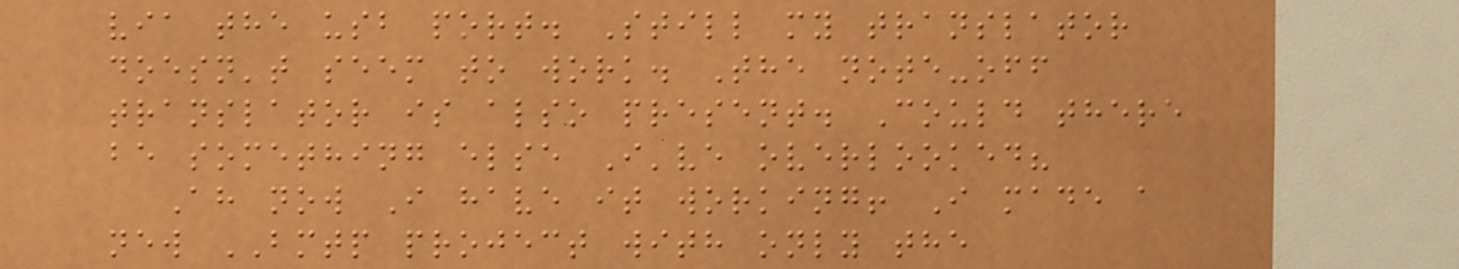via the usb port. Still my translator
doesn't seem to work. The note-off
translator is also present. Could there
be something else I've overlooked?
Ah now I have it working! I made a
new BMTP project with only the
